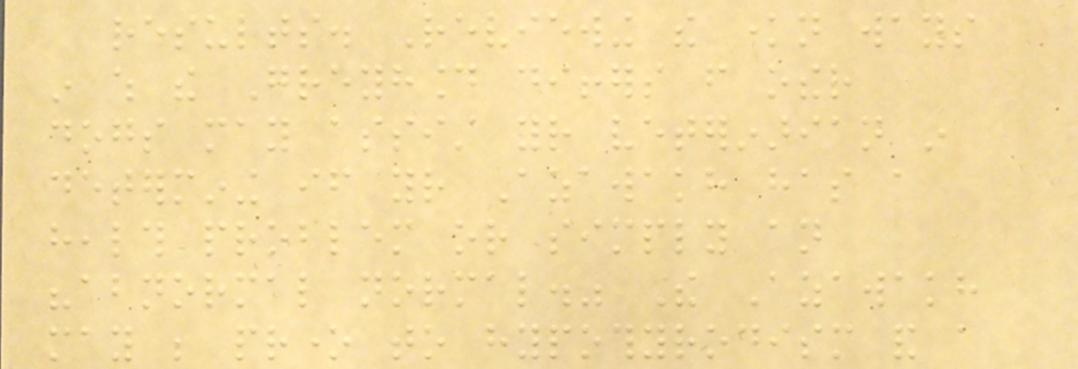results. Reviewing the known ways
in which the Greyhound differs from other
dogs may assist your veterinarian in
determining if your Azawakh has a
health problem or simply an
"abnormal normal." The Azawakh
may be prone to hypothyrodism and a
